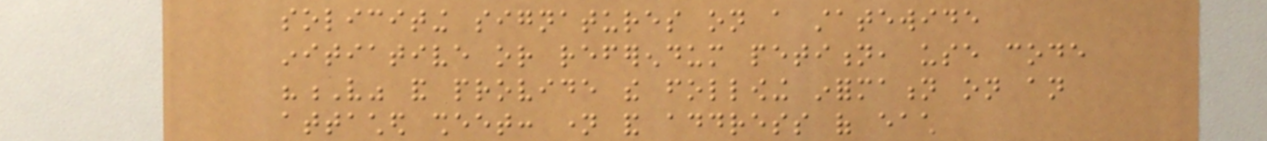soliciting signatures on a statewide
initiative or referendum petition, use code
"V" and provide the following information on an
attached sheet: name and address of each
